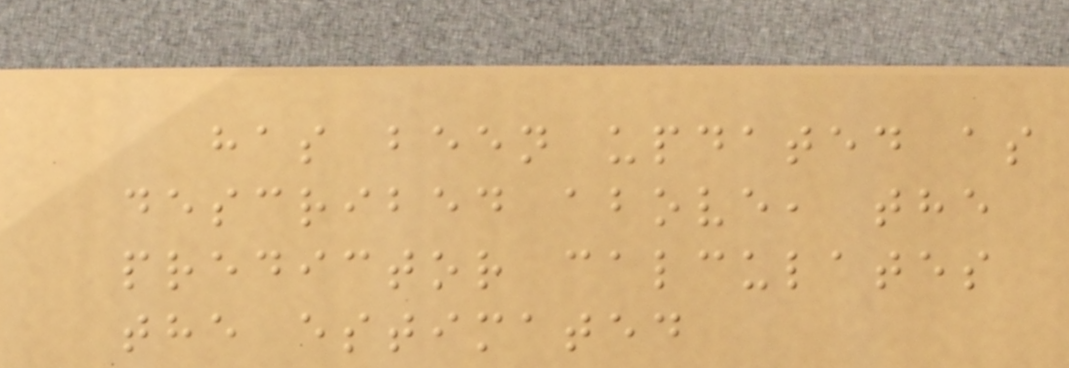has been updated as
described above, the
predictor calculates
the estimated
